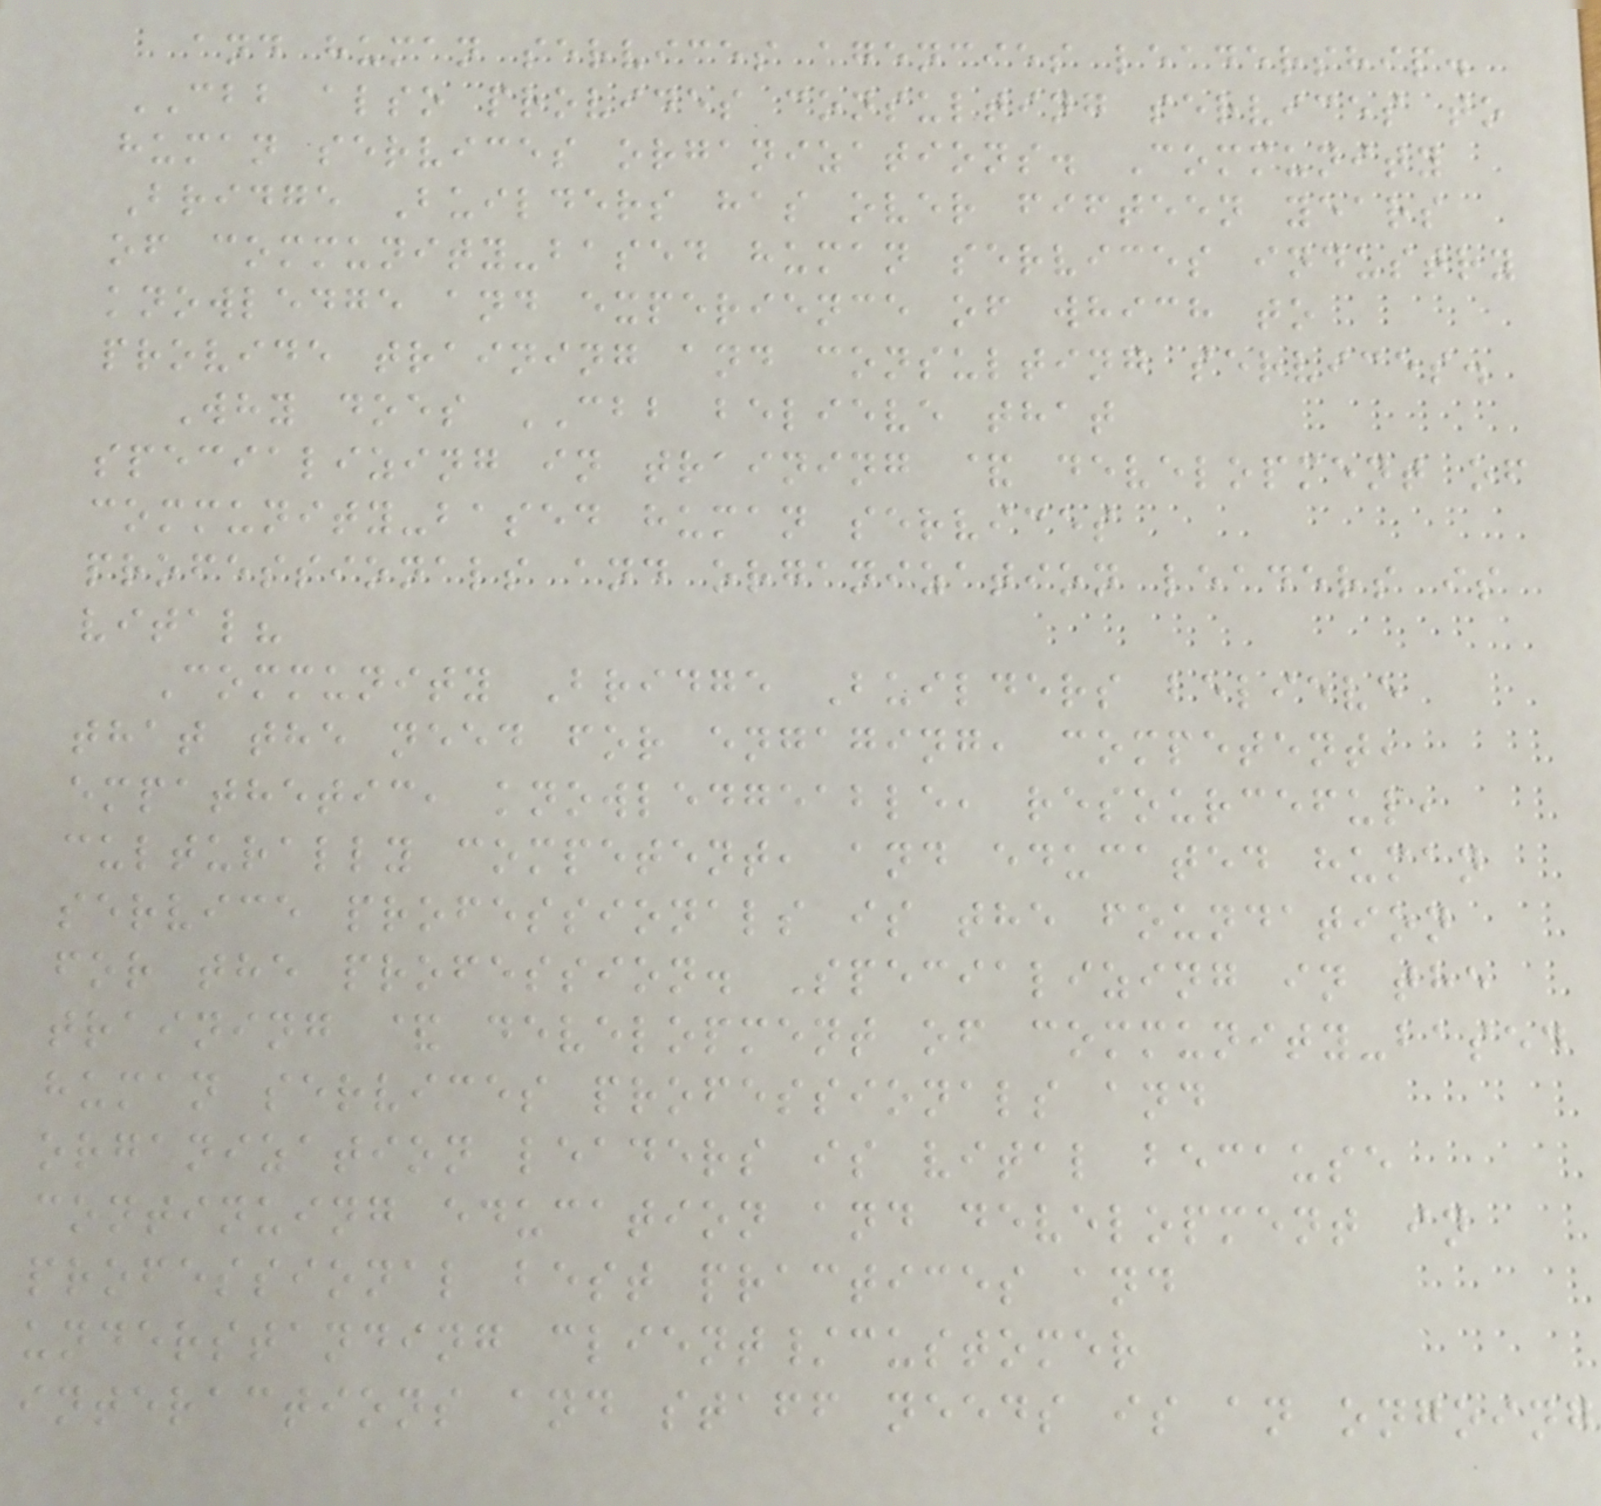and human services agencies leadership.
CBB also provides consulting services to
human services organizations. Community
Bridge Builders has over fifteen years
of community-based human services industry
knowledge and experience of which to
provide training and consulting services.
Why does CBB believe that
specializing in training & development of
community-based human services
professionals and organization leaders is
vital?
Community Bridge Builders believe
that the need for engaging, competent,
empathetic, knowledgeable, resourceful,
culturally competent, and educated human
service professionals is the foundation
for the profession. Specializing in the
training & development of community-based
human services professionals and
organization leaders is vital because
continuing education and development in
professional best practices and
understanding client/customer
interactions and staff needs is an ongoing
